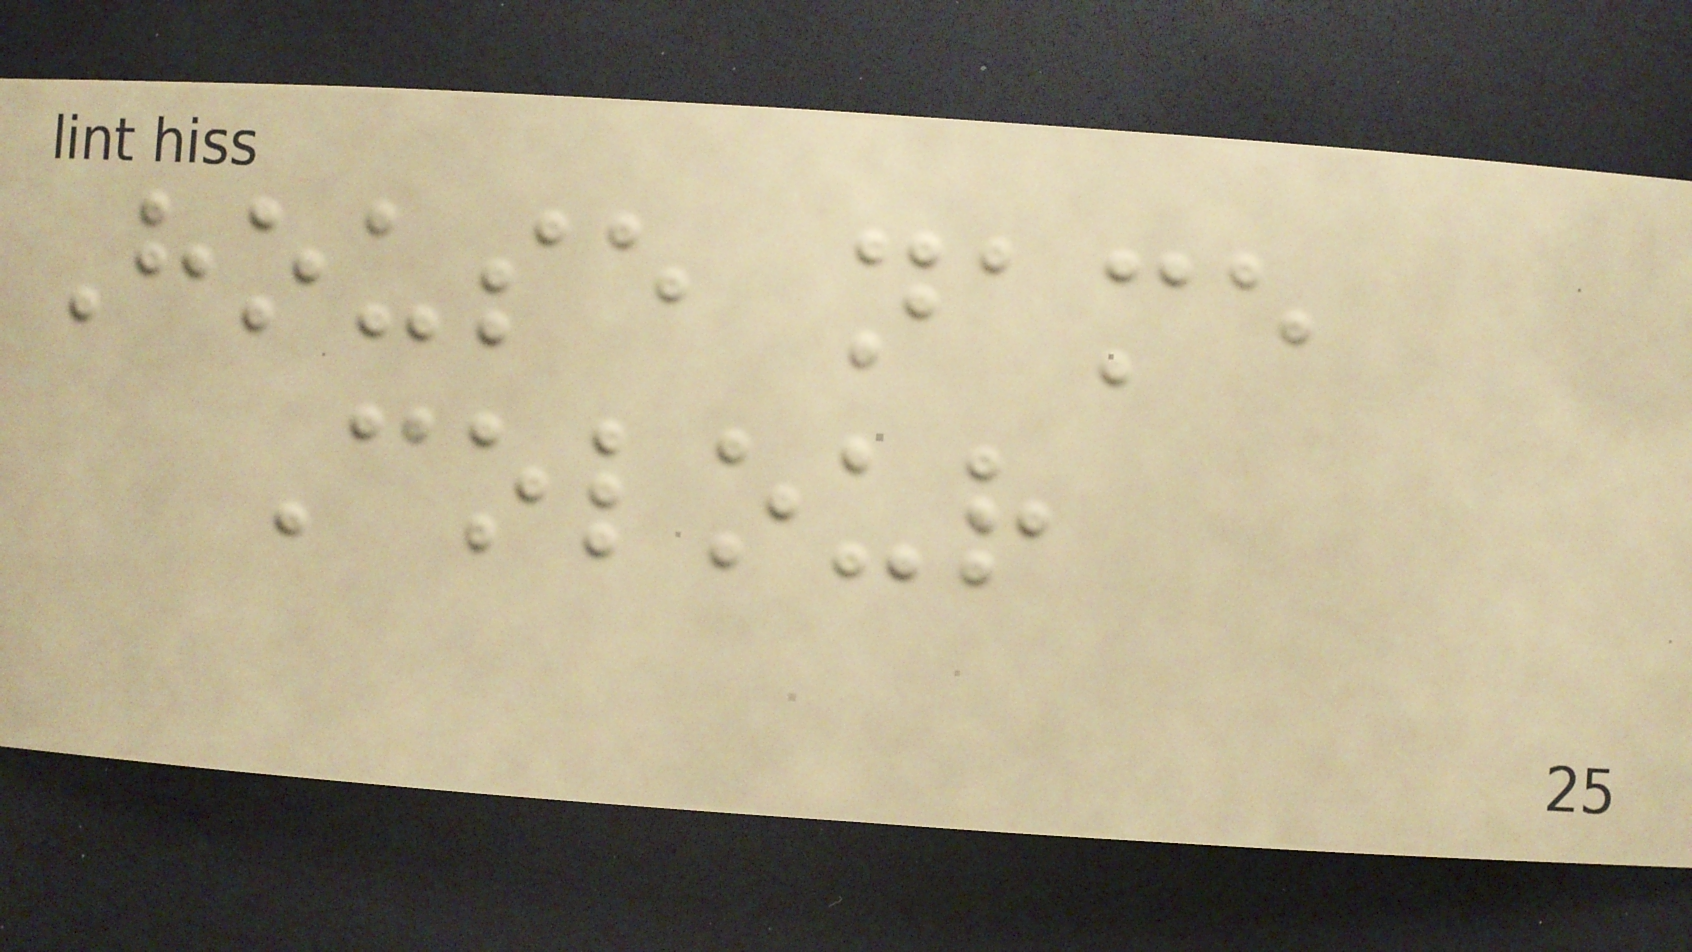House name
Colour
